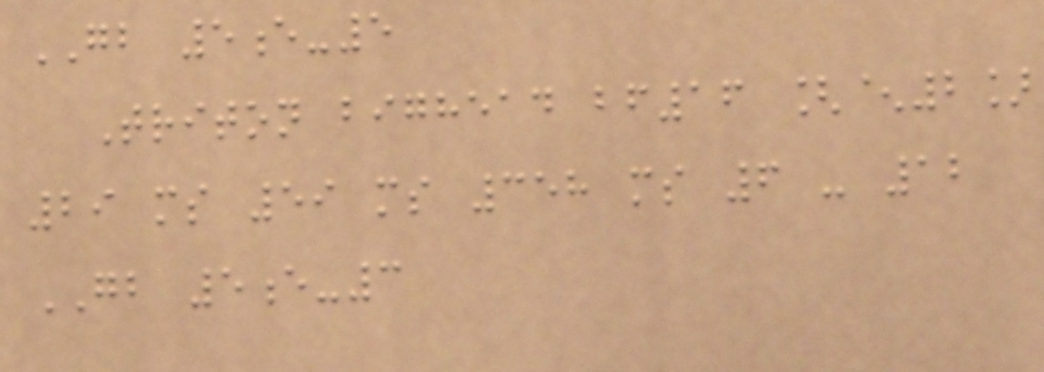GB 5e-5
Triton bighead bf16 [^2]
29 ms 59 ms 358 ms 6 - 12
GB 5e-3
